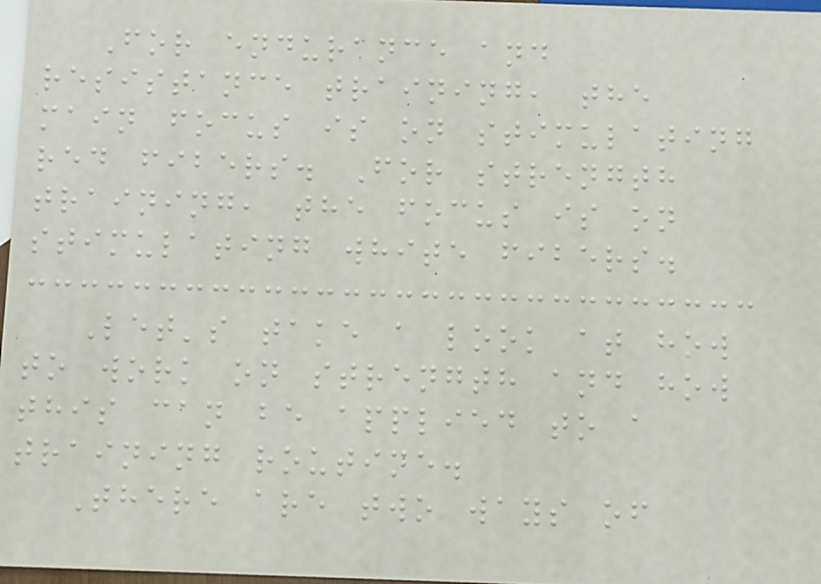For endurance and
resistance training, the
main focus is on stimulating
red fibers. For strength
training, the focus is on
stimulating white fibers.
Let's take a look at how
to work on strength and how
this can be applied to a
training routine.
There are two ways of
